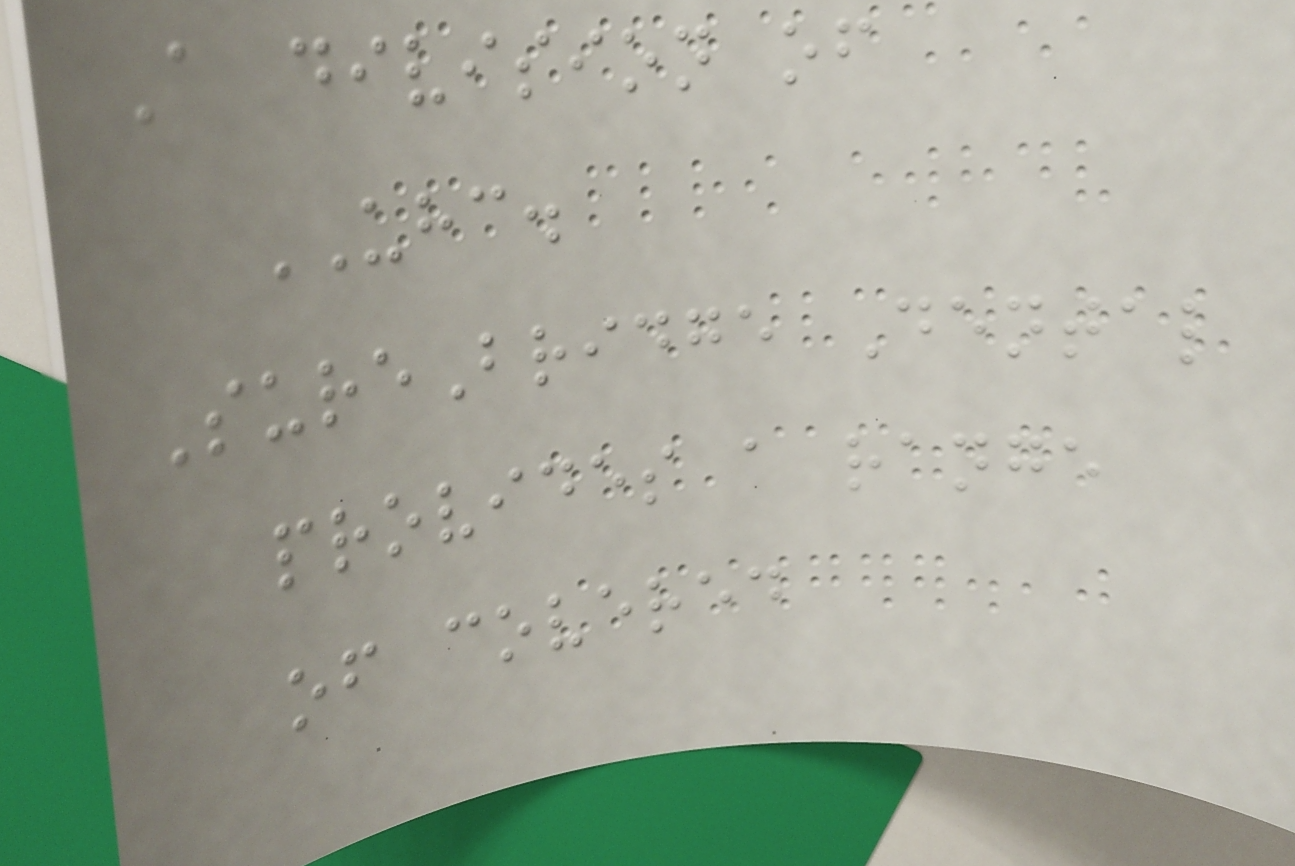A division of
UHC.
SureBridge Dental
provides a range
of covered
